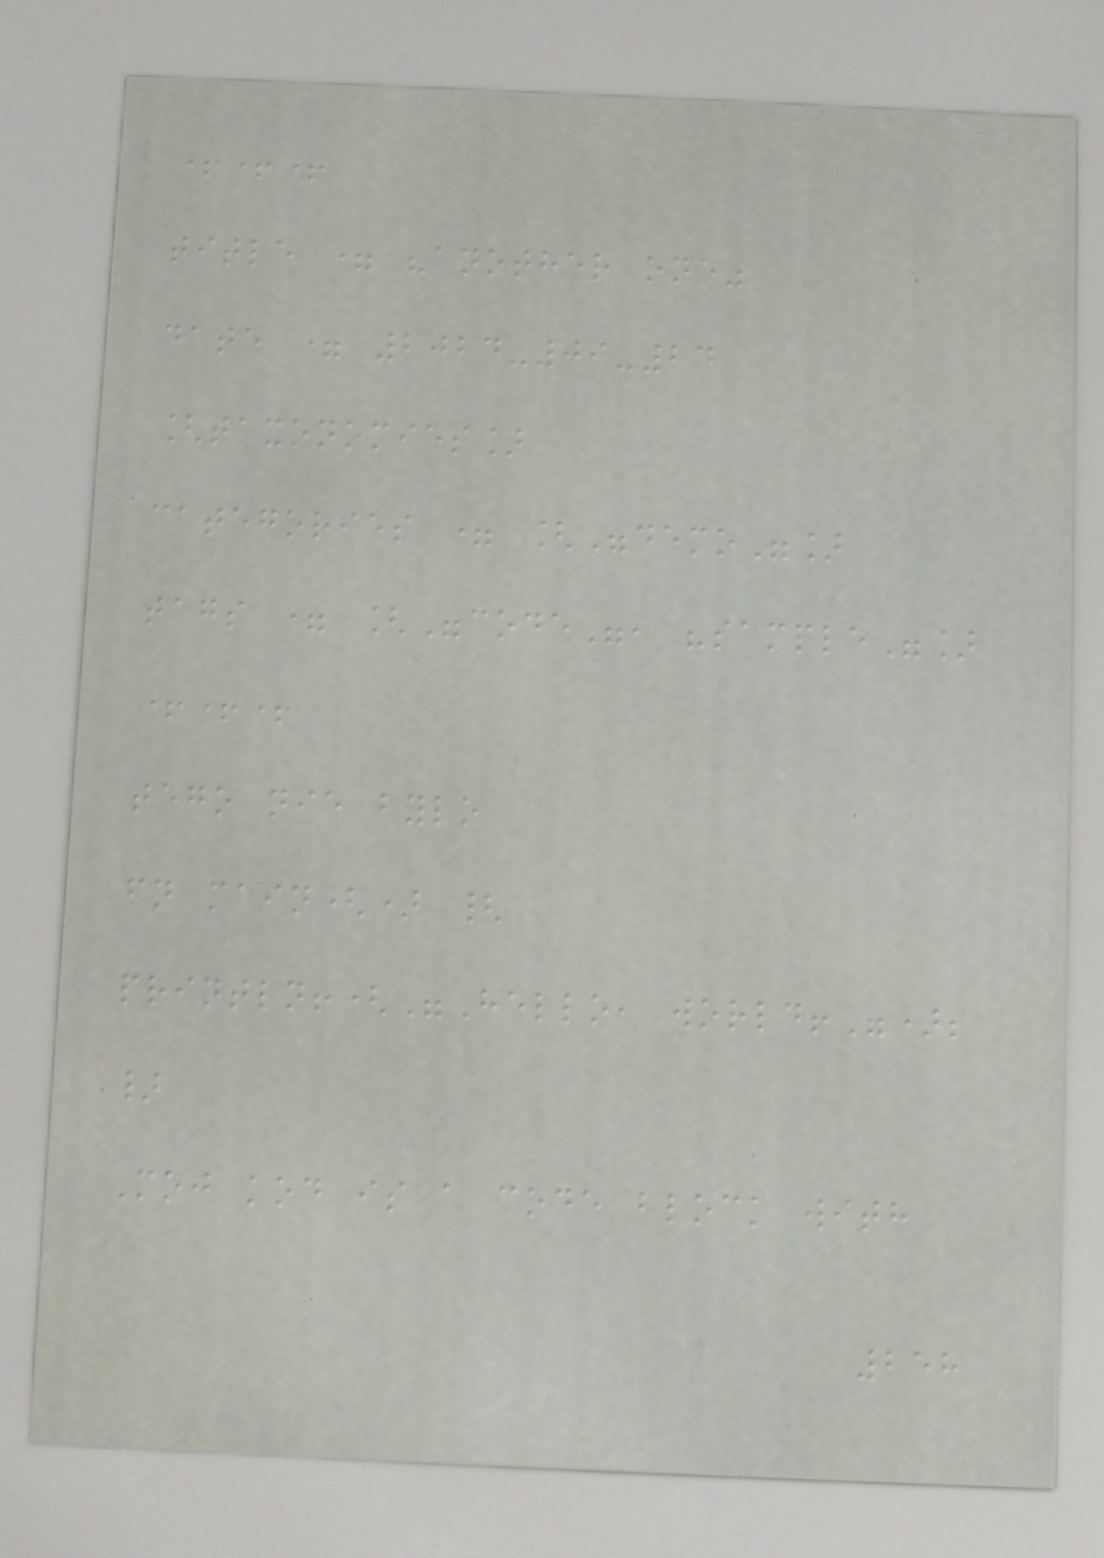+++
title = "another one"
date = 2024-09-24
[taxonomies]
categories = ["demo"]
tags = ["code", "sample"]
+++
tego nie bylo
fn main() {
println!("Hello, world!");
}
Moj kod is a code block with
258
